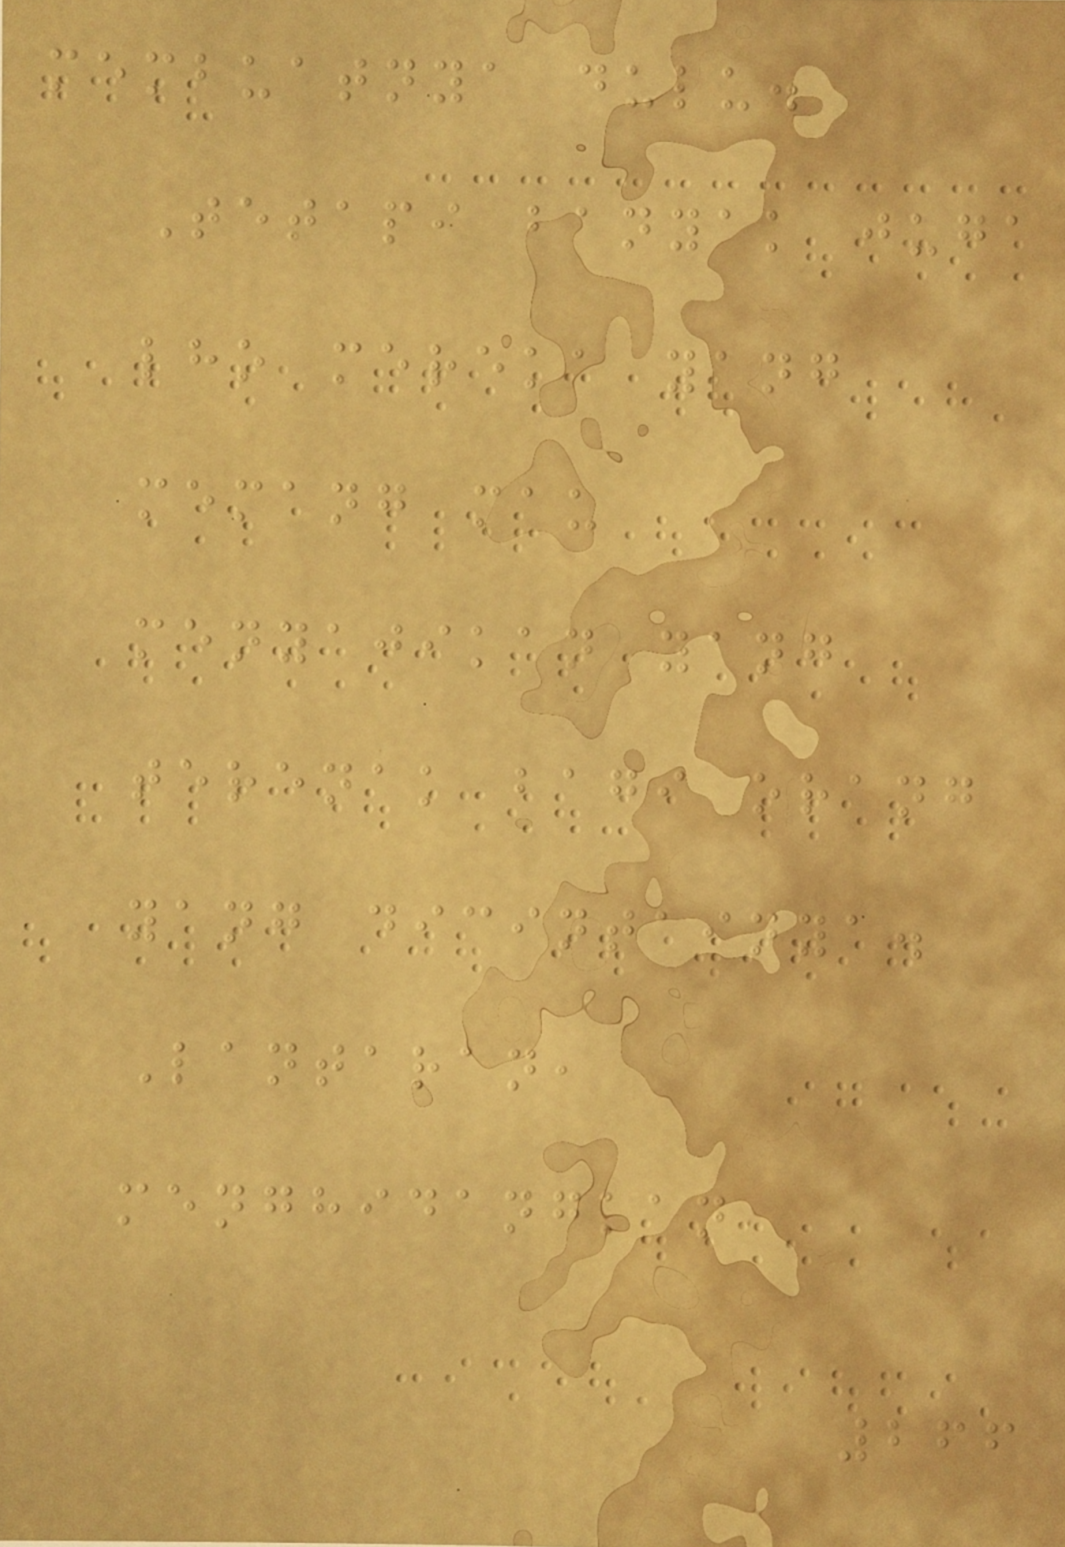membuatnya dulu.
Tetapi banyak juga
lho mereka yang
memang mau
menyajikan yang
terenak bagi orang
yang dicintainya.
Lantaran,
menghidangkan
266
